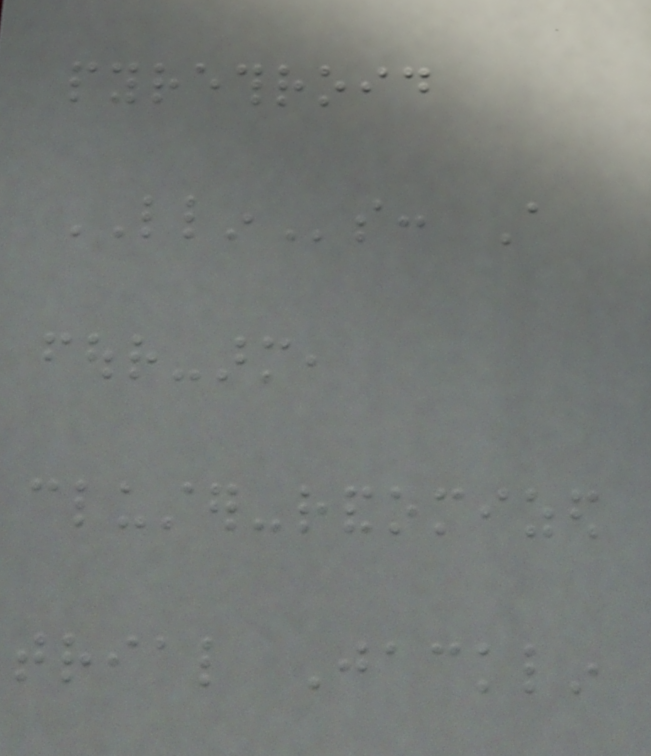pyrethroid
LLINs: A
four-arm,
cluster-randomized
trial Jacklin
